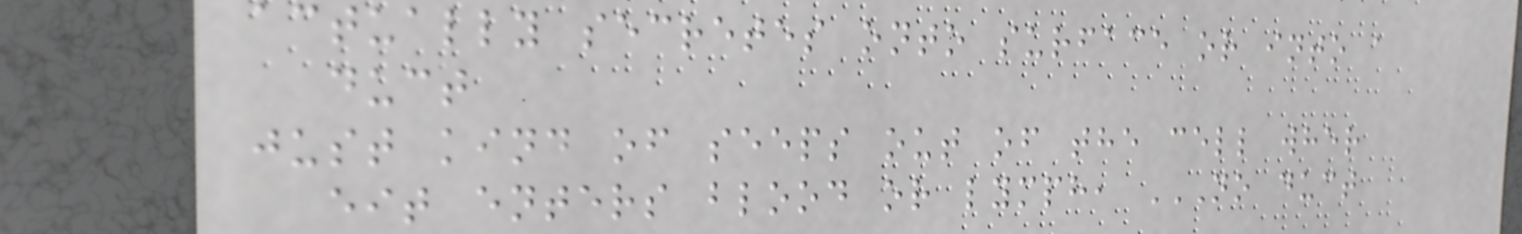actually secretes onto surface or into a
duct
just kind of seeps out of the cell wher
eit enters blood or lymph, NO DUCT
